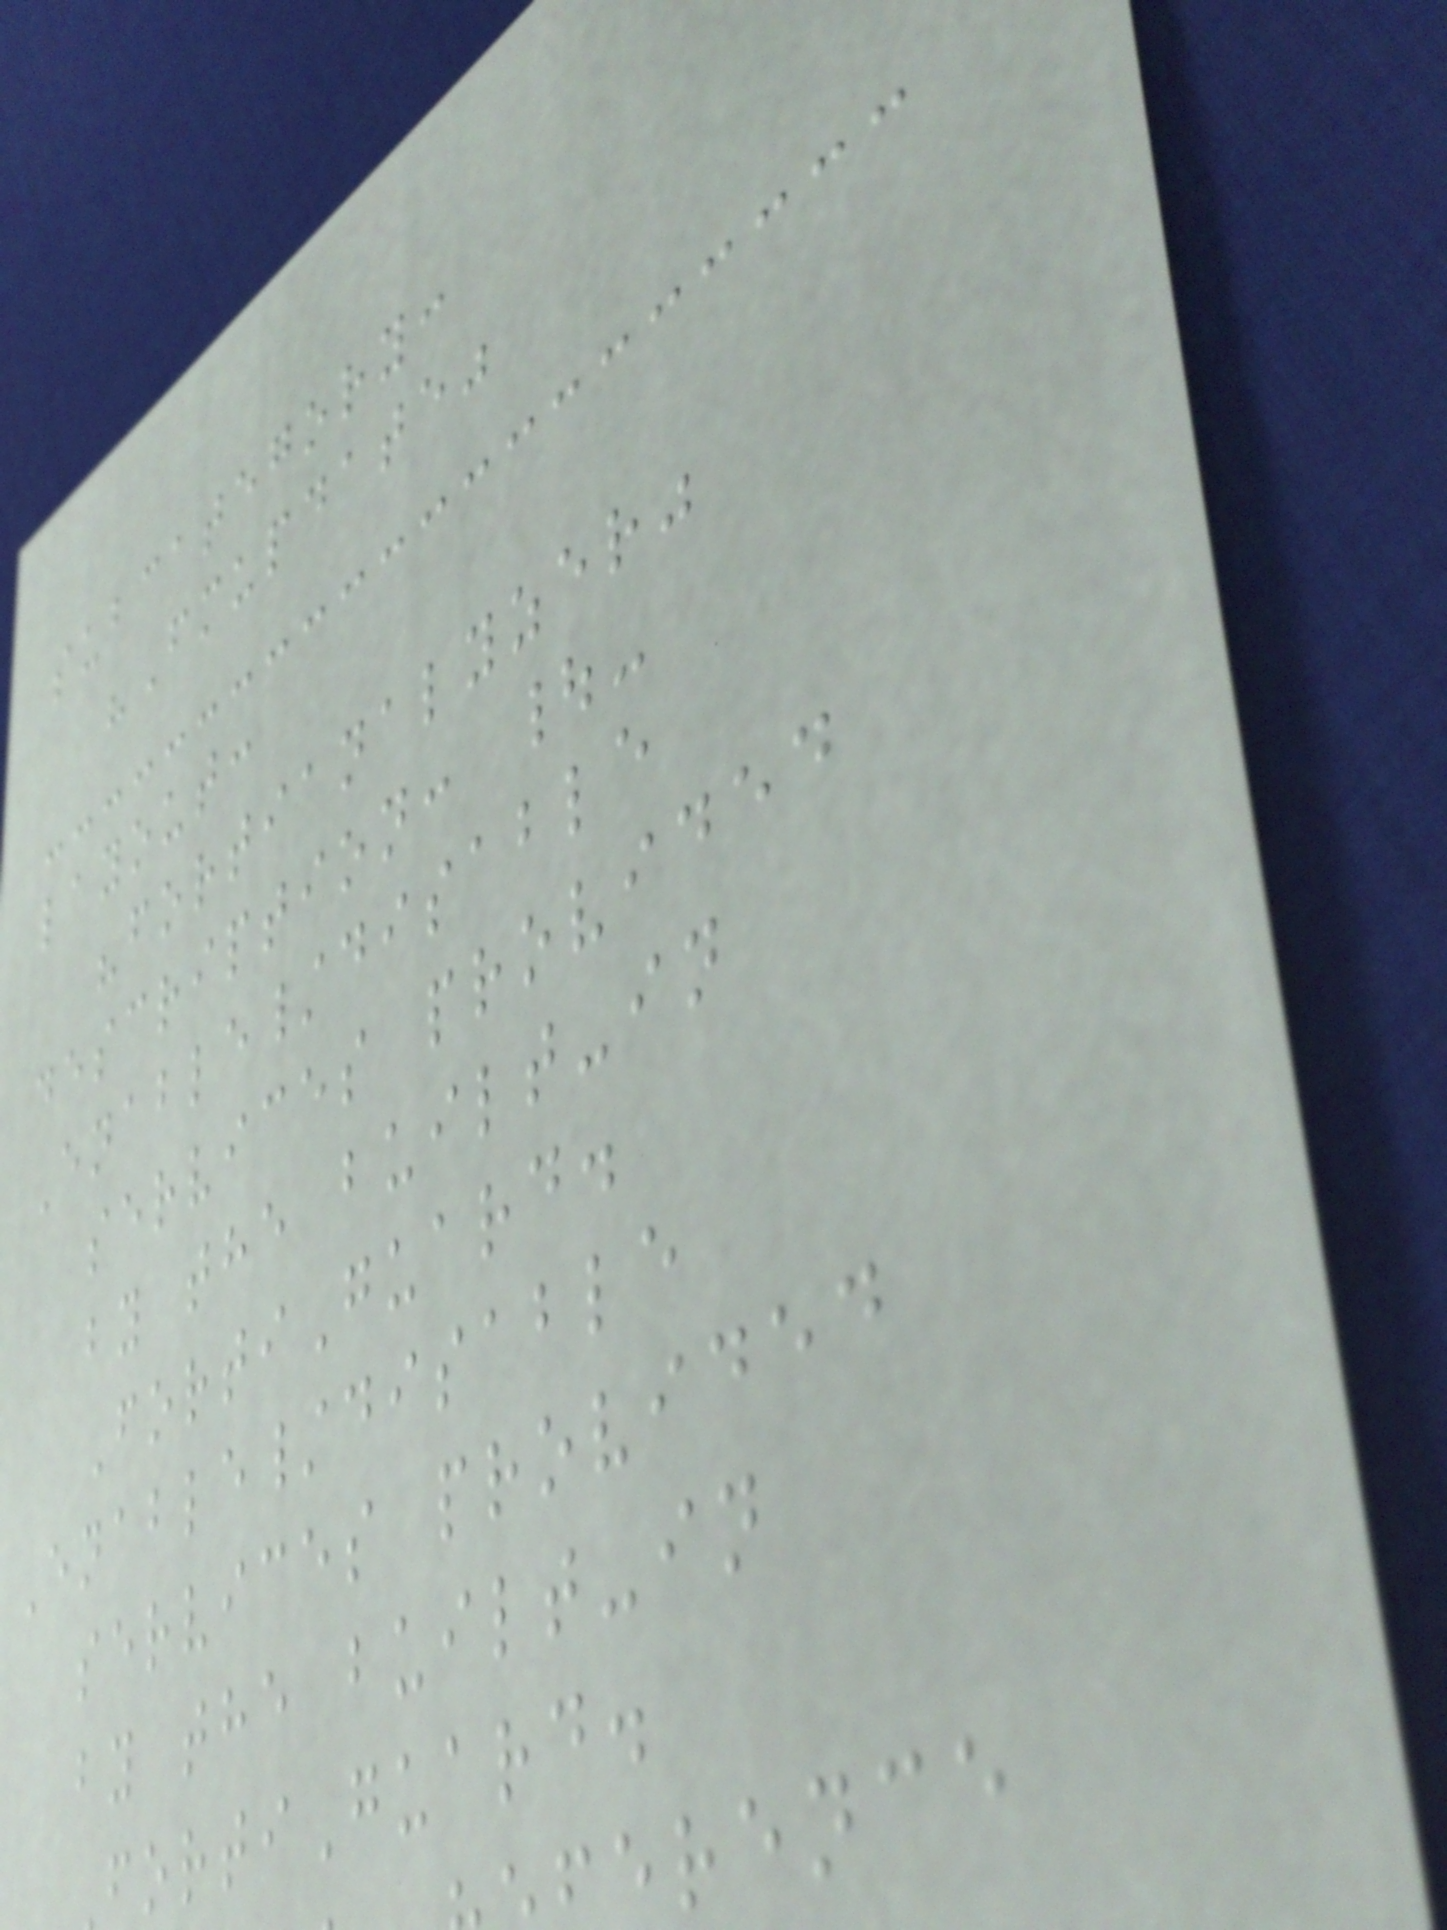subcategory:
"Fmupdate"
layout:
"fortianalyzer"
description: |-
Enable/disable
services provided
by the built-in
FortiGuard.
Enable/disable
services provided
by the built-in
ortiGuard.
erence
